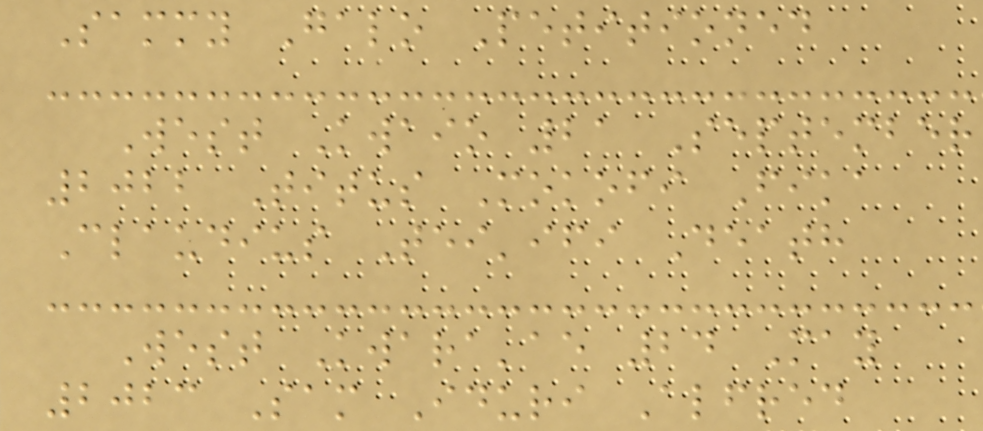Sammy Galo Petitioned
West Kwaio 21 September
2022 Titus Mokofi Fika
Claudius Tei'ifi Death
West Kwara'ae 24 May
2023 Sam Iduri Alfred
